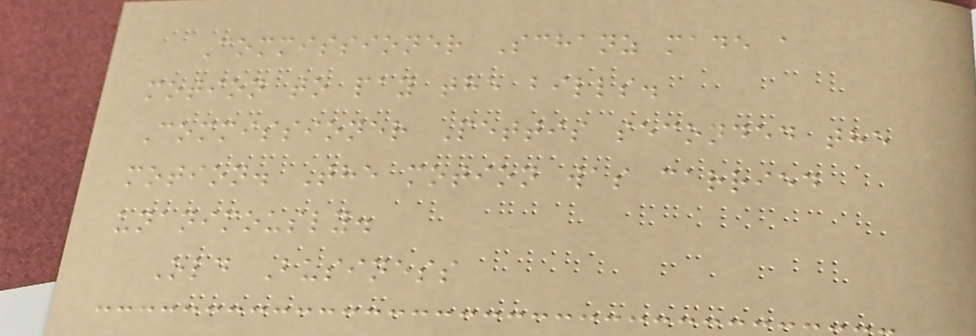Commissioner Schanz made a
motion to pay the bills.
Commissioner Pettis seconded the
motion. The motion was carried
unanimously.
Old Business
